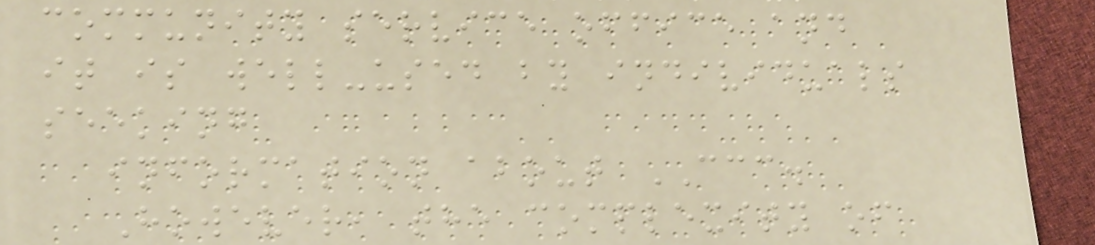community service office and
it is well-used by individuals
seeking
information about CCC.
However, the complexity of
